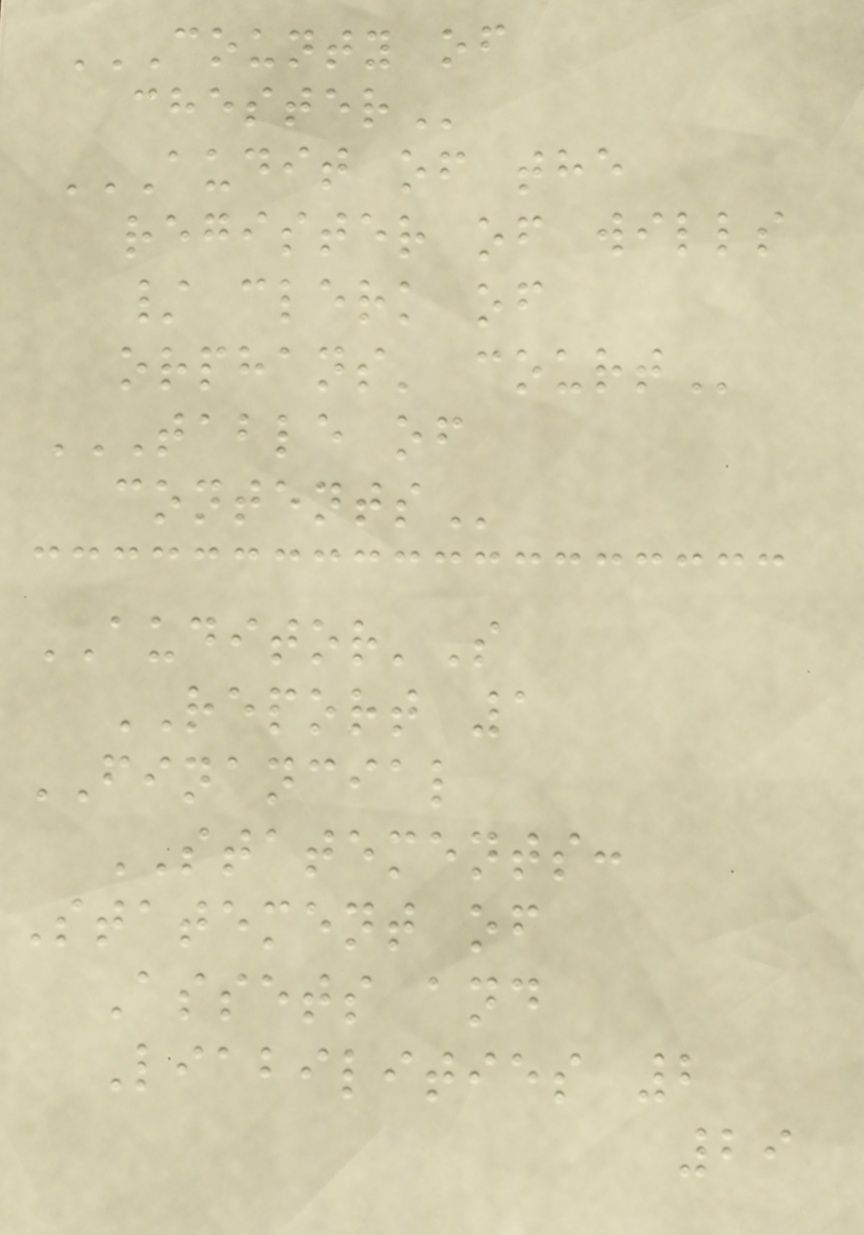COUNTY OF
CHESTER
AUDIT OF THE
REGISTER OF WILLS
/ CLERK OF
ORPHANS' COURT
TABLE OF
CONTENTS
AUDITOR'S
REPORT 1
FINANCIAL
STATEMENTS:
Statement of
Assets and
Liabilities 2
29
